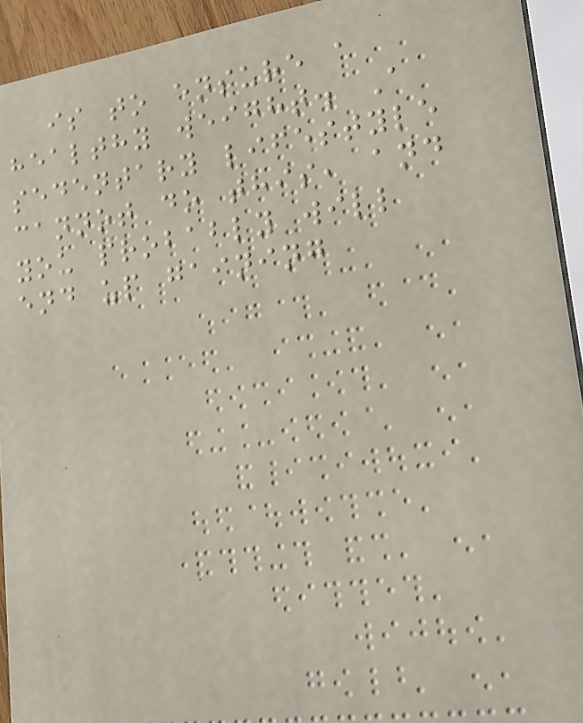is to ensure a
healthy weight. A
sedentary lifestyle
cannot do this, and
you probably will
end up gaining
